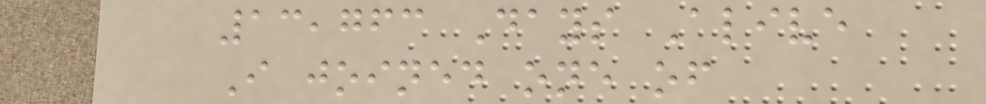13,763 Days Alive
I joined one of
